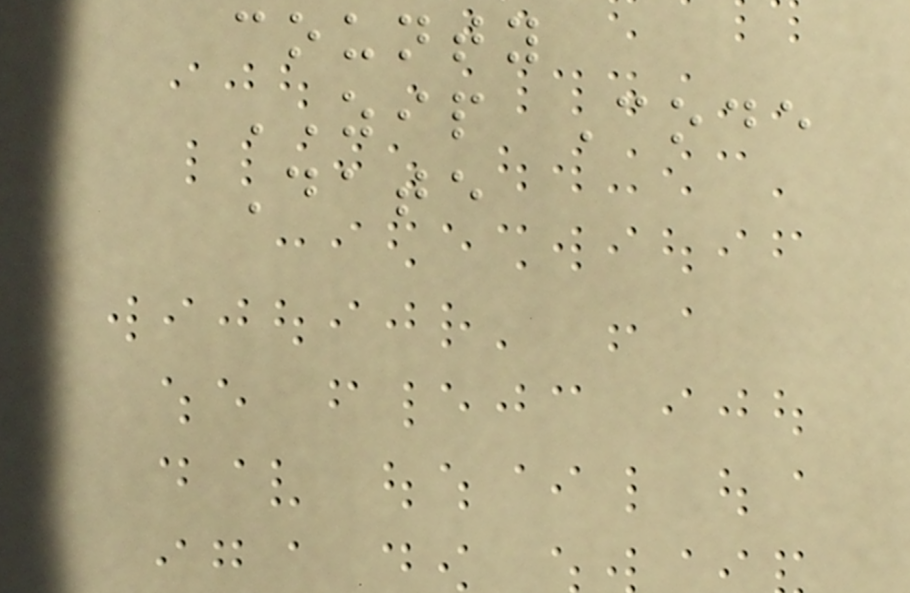county
ZIP Code
Date
